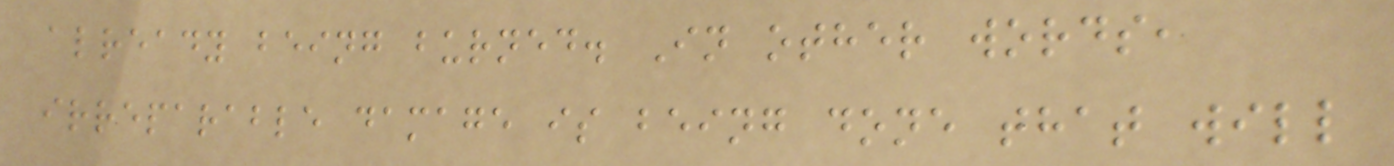already being burned. In other words,
irreparable damage is being done that will
